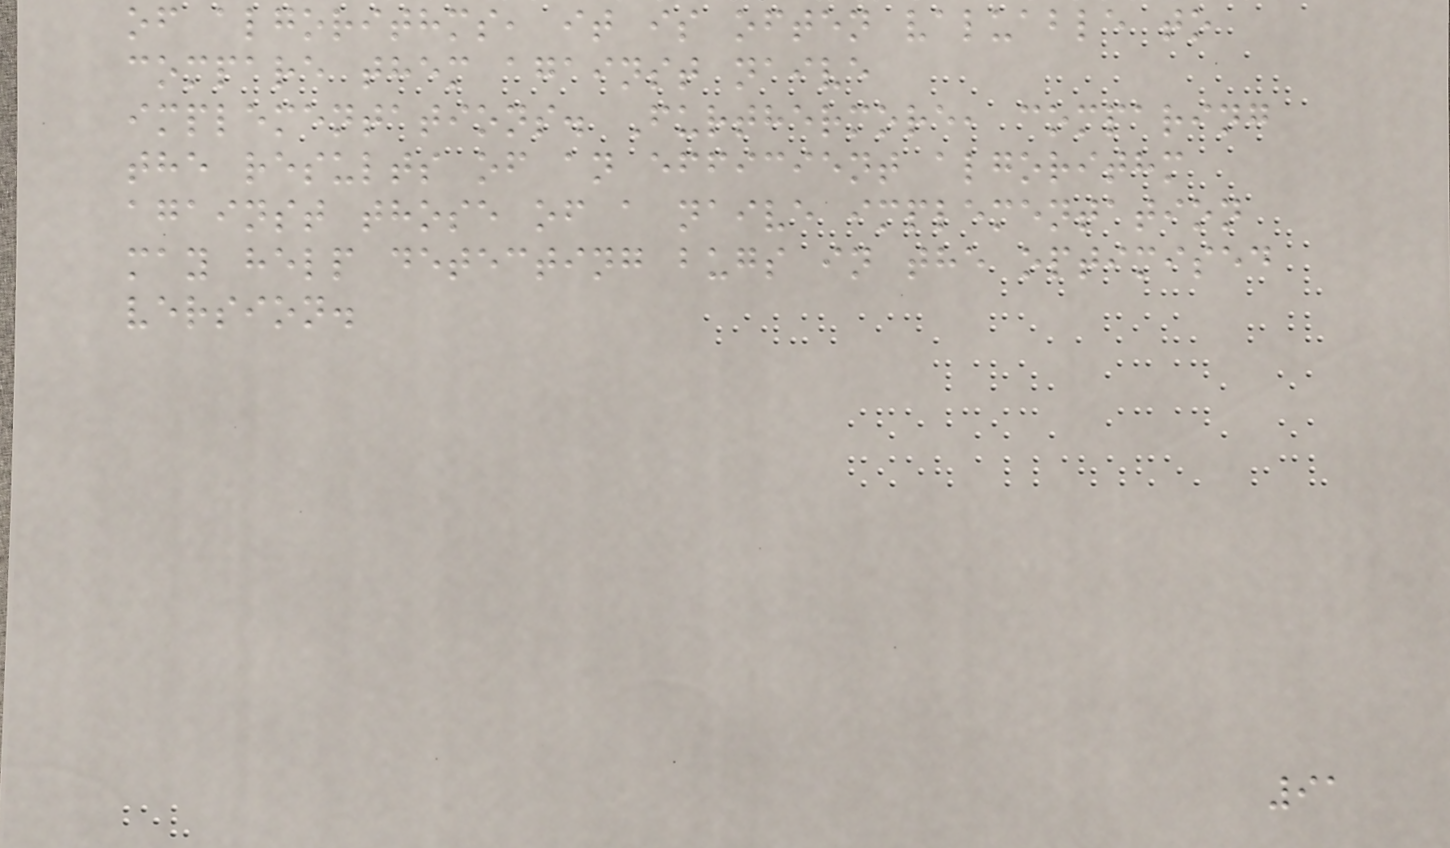of algorithms, it is often valuable to
compare them against naive
implementations. Furthermore, comparing
the results of an efficient algorithm
against those of a naive implementation
may help detecting bugs in the optimised
version.
91
